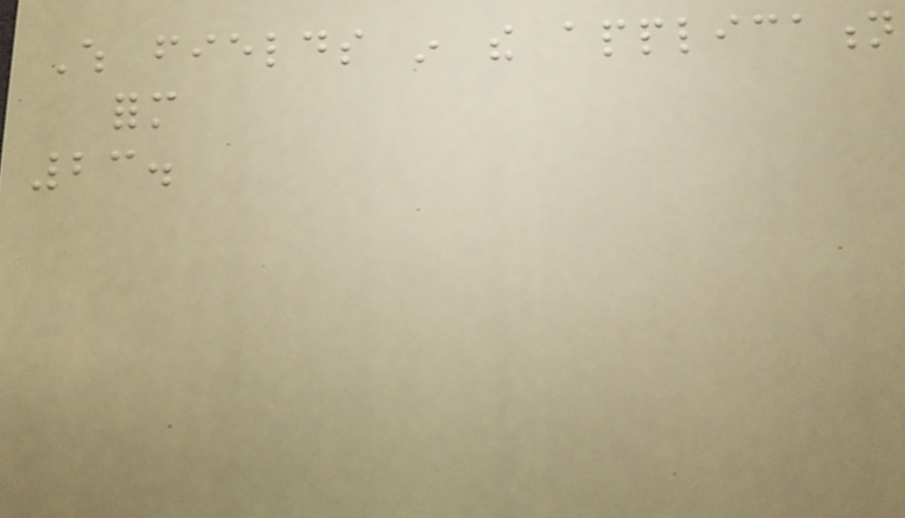Which fields in the application
form
23.
